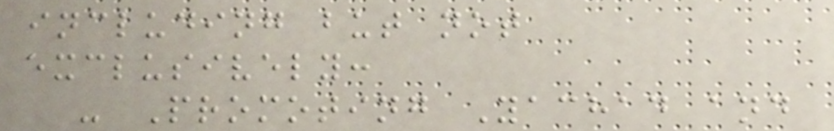including but not
exclusively:
- Promoting Yachad and
